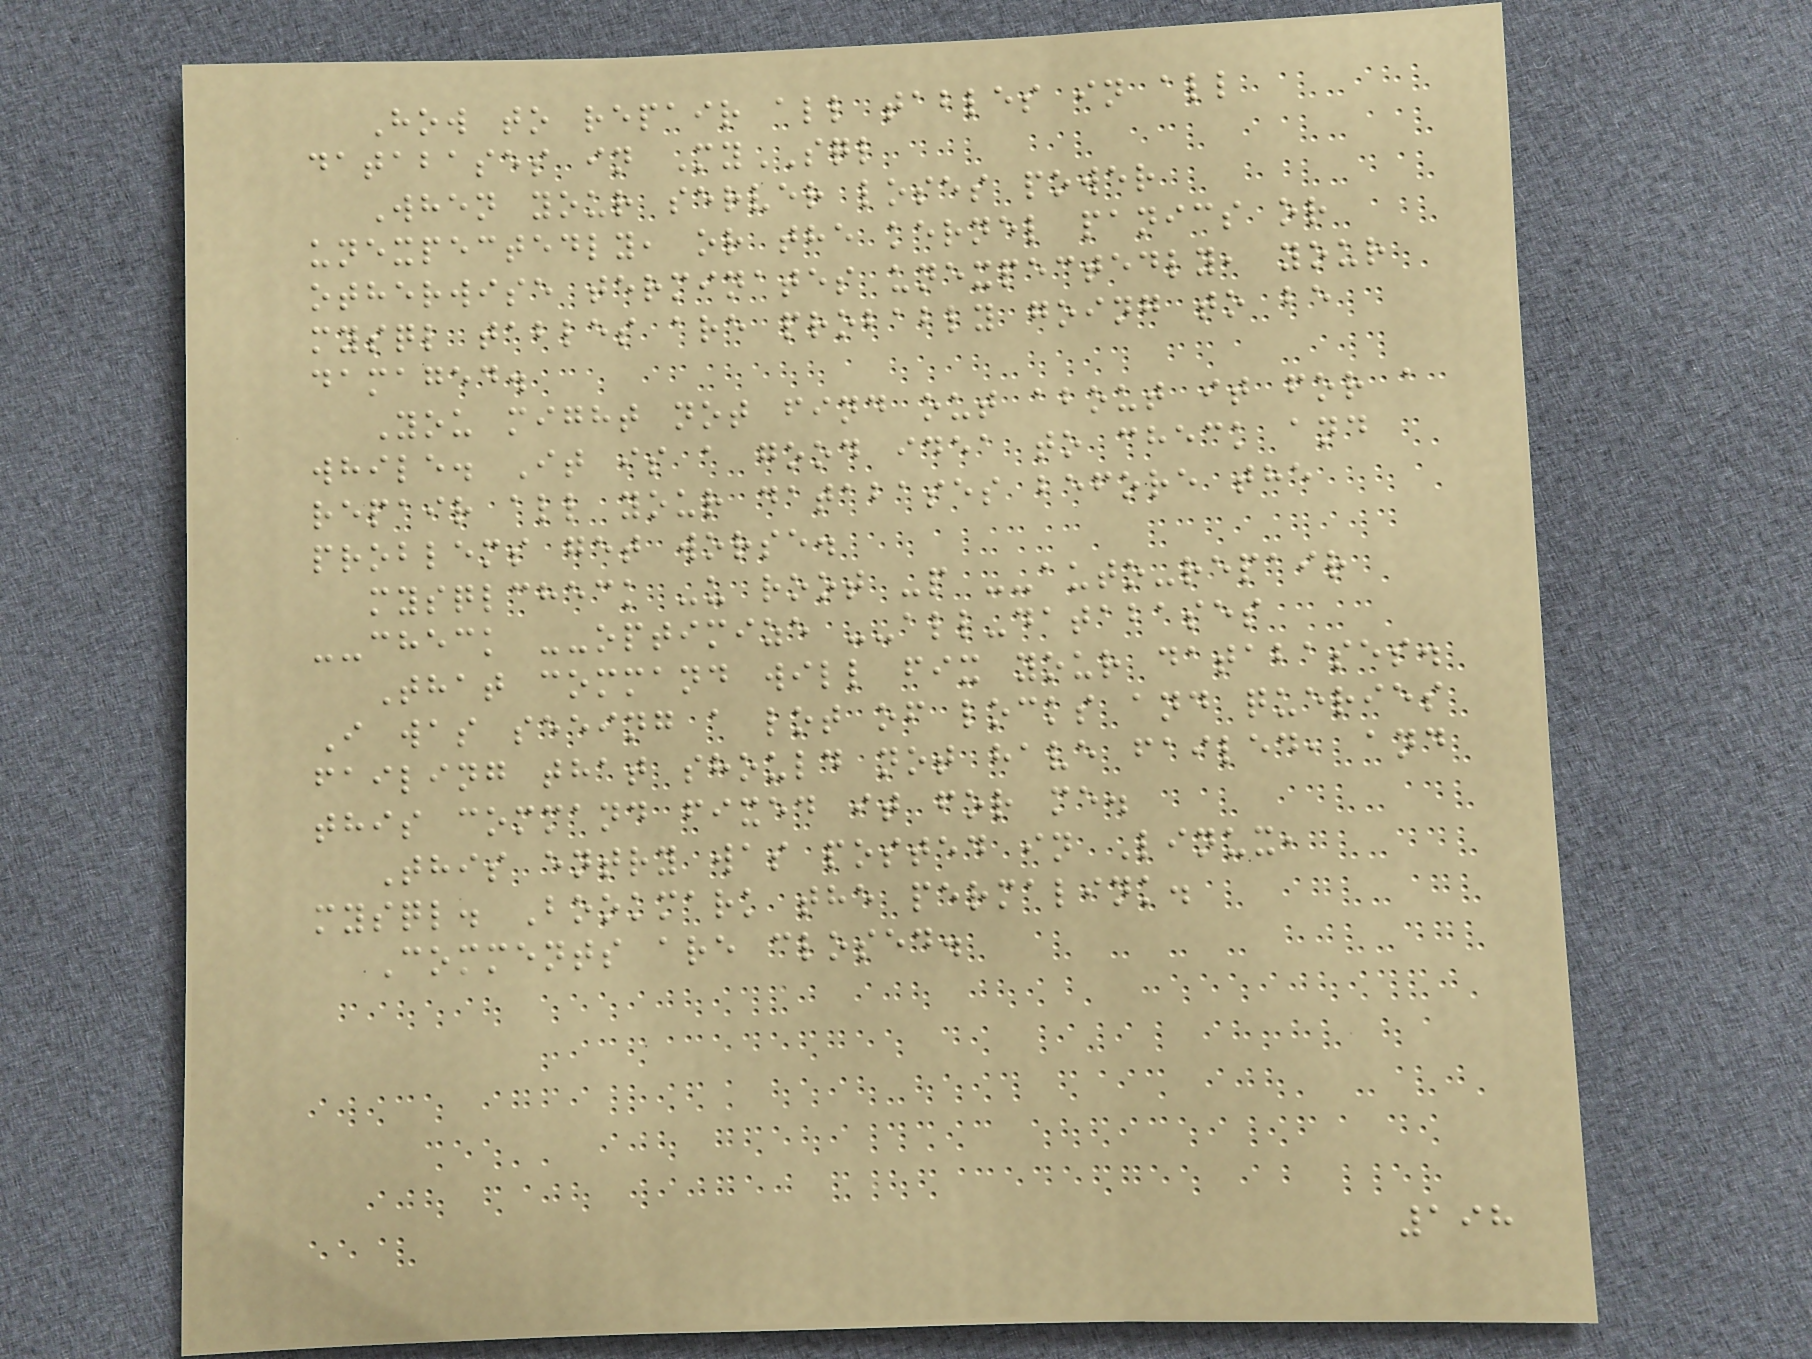How to repair all tables in all
databases in MySQL
When your server loses power
unexpectedly, or the kernel panics or
otherwise terminates unexpectedly, your
mysql tables are probably going to be
damaged.
You might not find out about it for a
while. It is a good idea to check and
repair all your databases before the
problems get worse.
mysqlcheck -u root -p --auto-repair
--check --optimize --all-databases
That command will fix your databases.
I was seeing a lot of locks and queries
failing that should not have failed, and
this command fixed it for me.
This entry was posted in Linux,
mysql. Bookmark the permalink.
Comments are closed.
198
